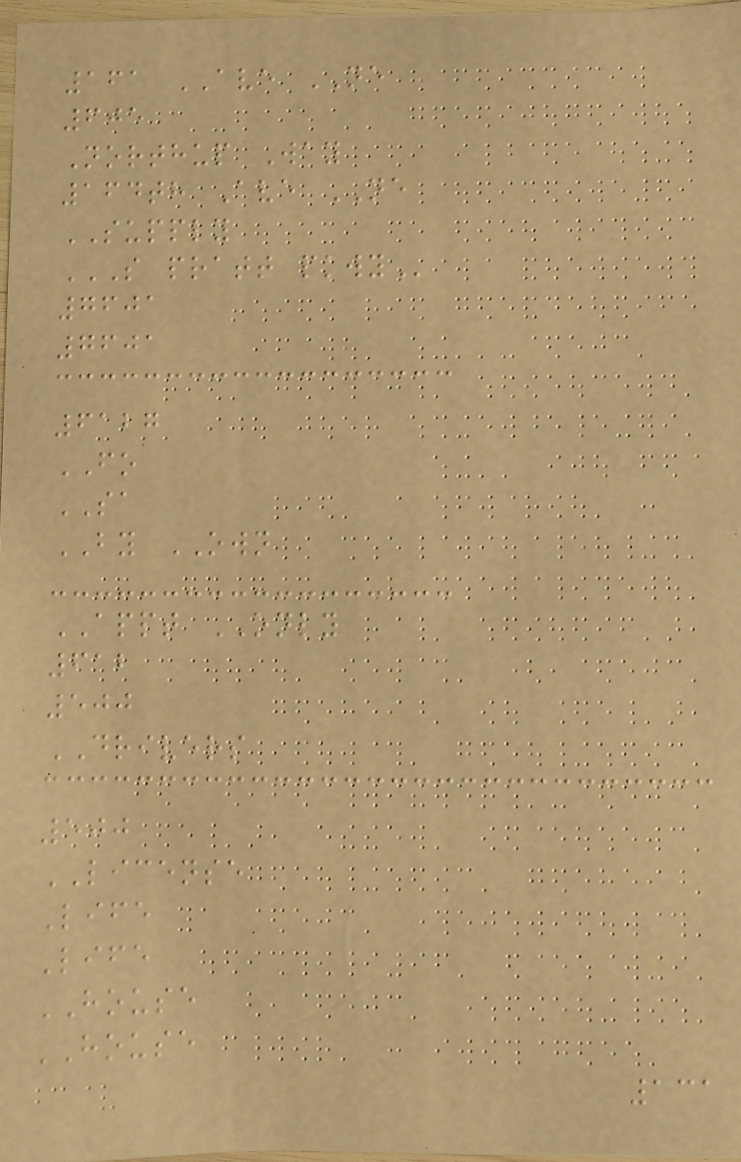161 AVE NE
605
Northup Way
164th Ave NE
SUPPLY
S PRATT PKWY
7601
7601
6127
FO
SA
BY OWN
APPT ONLY
612
500
DRIVERS
500
LICENSE
Life
Life
HOUSE
HOUSE
131
